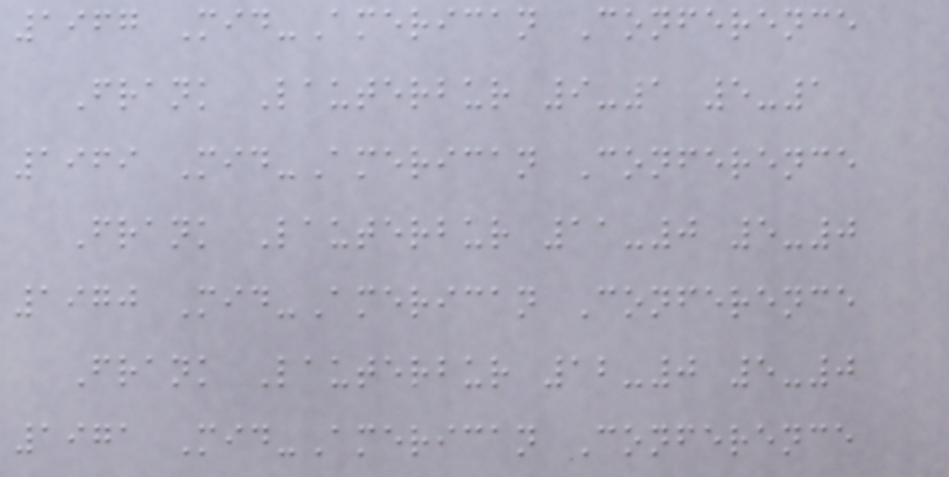1967 Mid-American Conference
Frank Lauterbur 9-1 5-1
1969 Mid-American Conference
Frank Lauterbur 11-0 5-0
1970 Mid-American Conference
Frank Lauterbur 12-0 5-0
1971 Mid-American Conference
